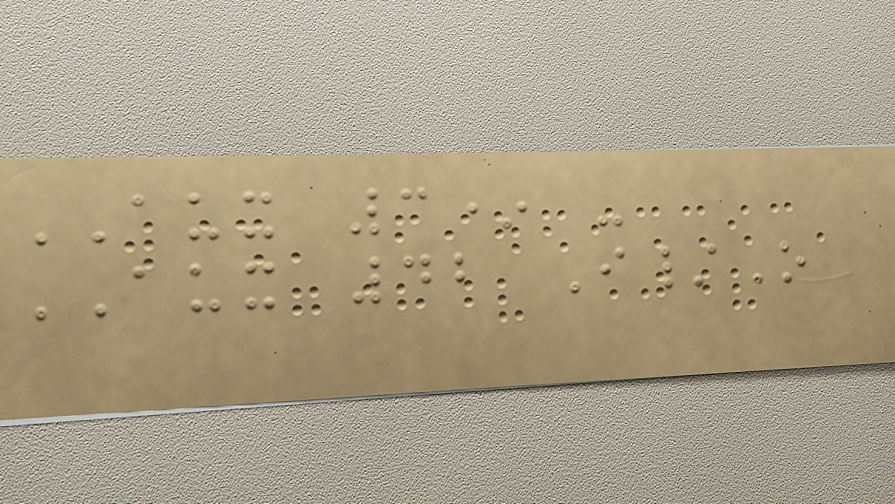AUX 3* -
AUX 42 I/O
